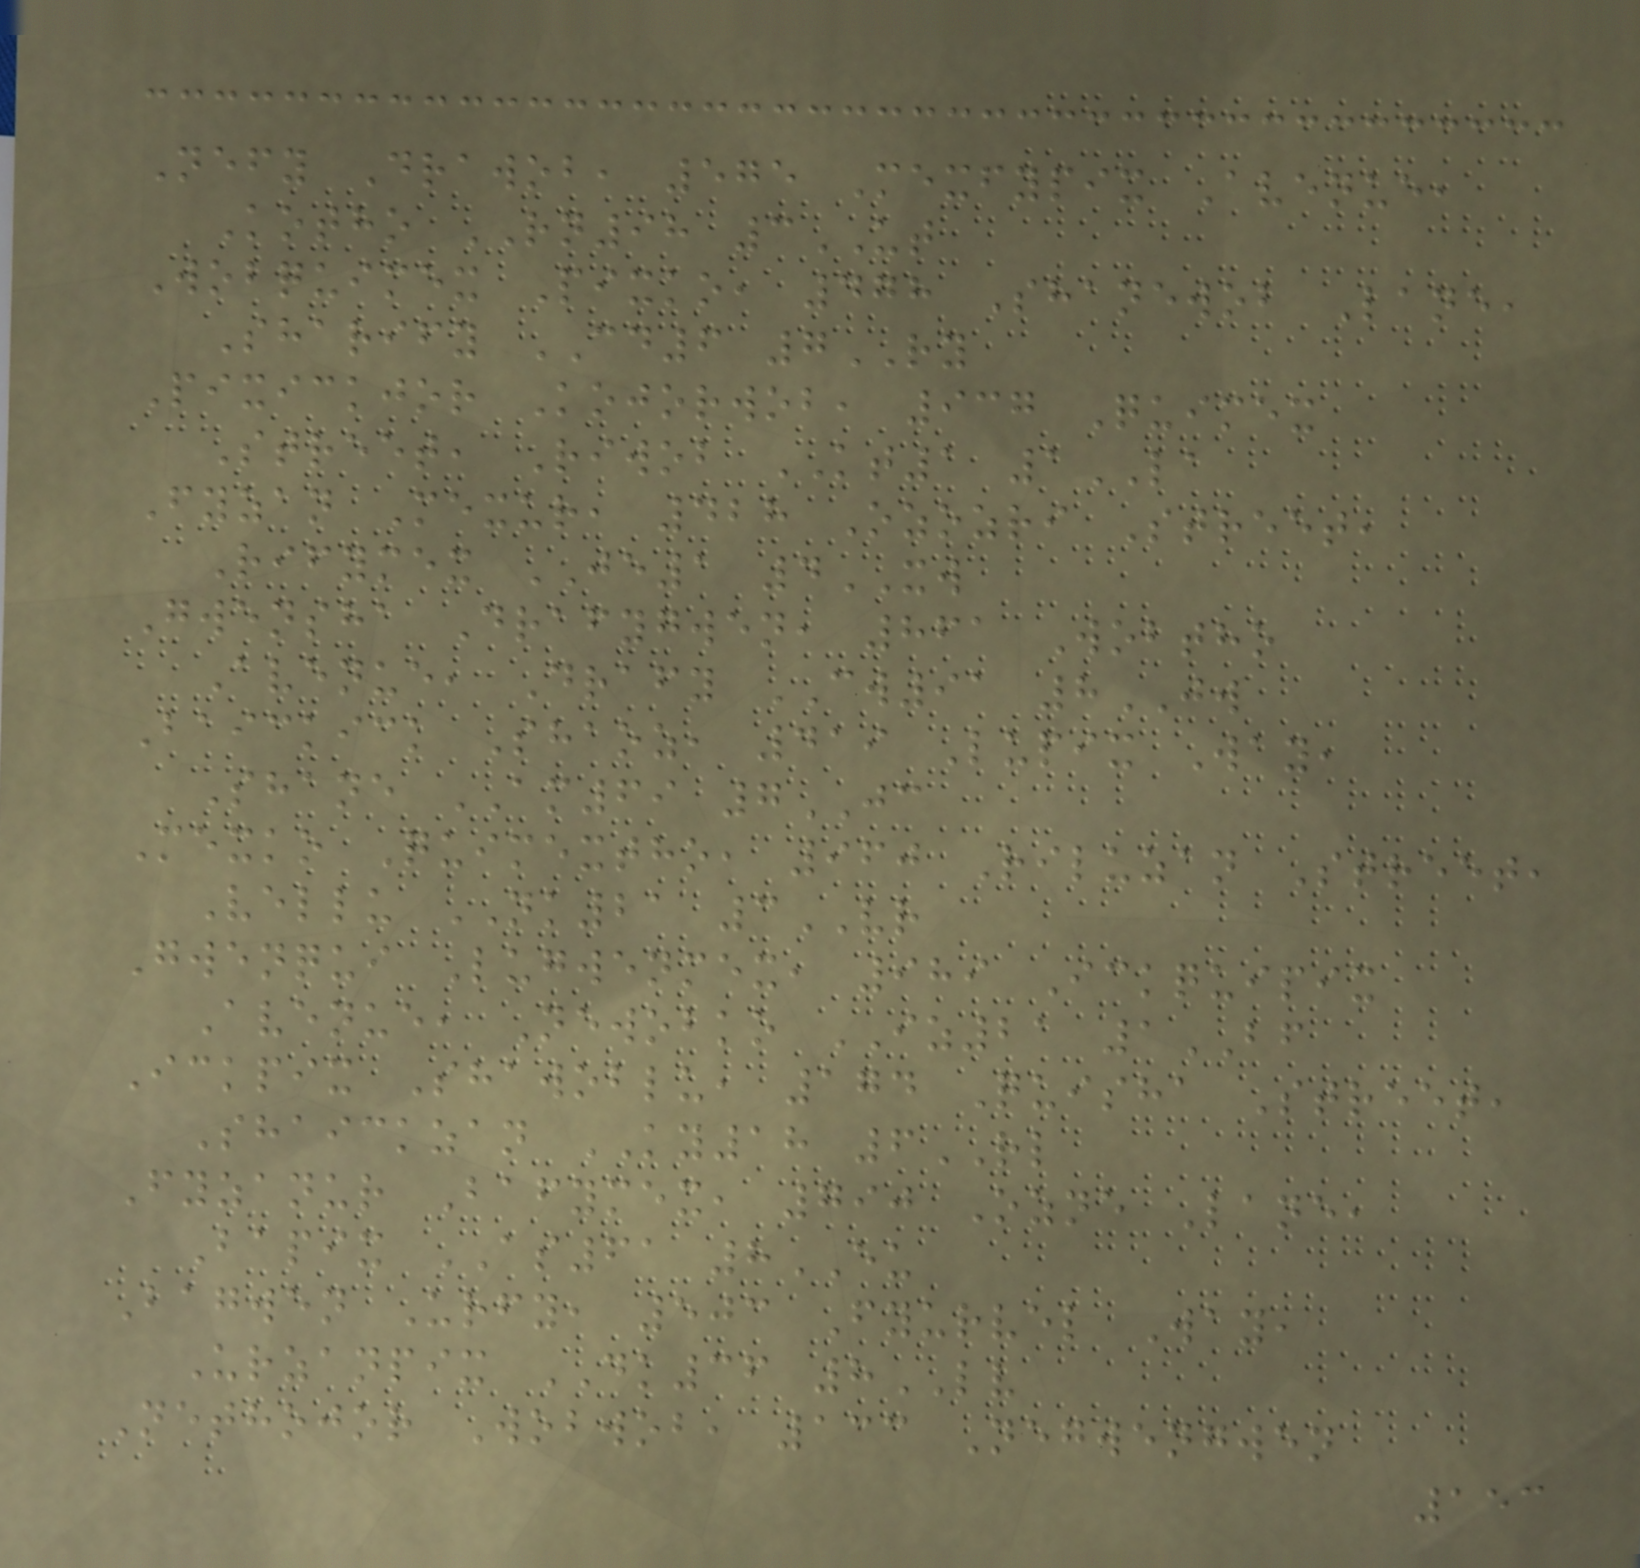Nefy Drawob, 575 Mexfypix Avenue,
Kotho RN98 3UT
Wobquimex Pixko, 478 Shanewob Lane,
Sharify CD6 7RY
Pixickjor Kojorwob, 937 Quimex
Street, Riwob KT1 1LA
Fyzan Mexur, 428 Ozozri Street,
Rifymex JE1 4XW
Gwensha Drafygwen, 861 Wobtho
Avenue, Drafy CW91 8JW
Baickick Shaoz, 419 Lupix Way,
Shane AM69 7JC
Mexko Quimextho, 960 Riluzan Street,
Vellu NK21 3VR
Gwenqui Lugwenmex, 989 Ickquipix
Avenue, Newobko IZ21 1BF
Ickpix Shawoblu, 174 Quisha Street,
Shaickzan KY18 6RL
Fyzanur Bafymex, 790 Ozne Lane,
Bapix AS61 8EU
Bagwen Urfy, 503 Fyurvel Way,
Urzanpix DK36 8LV
Nethojor Wobwob, 133 Negwengwen
153
